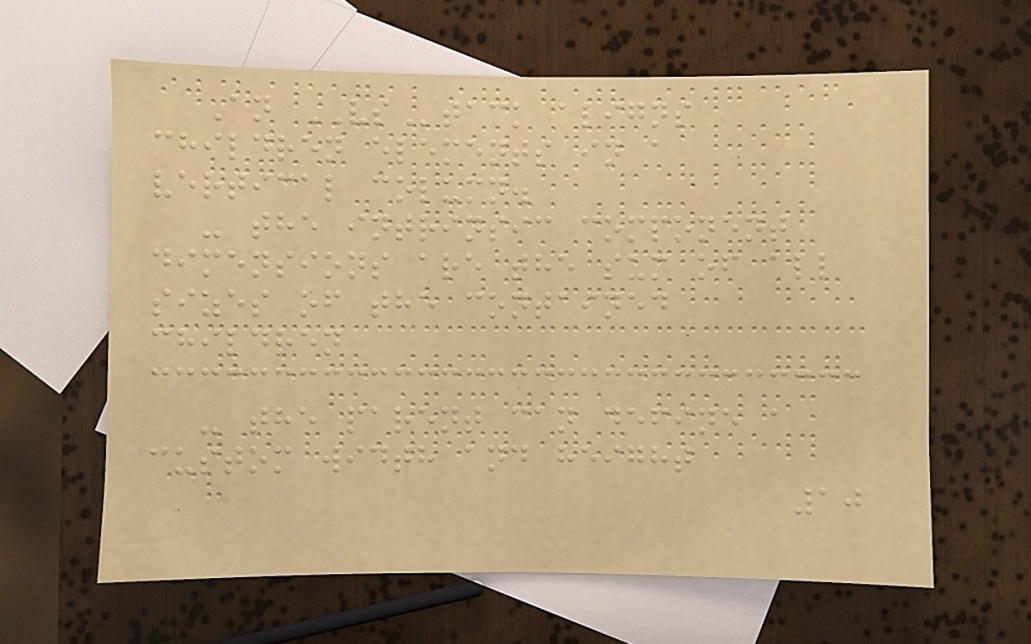An VStack aligns
children elements in a
vertical column.
- the intrinsic component
dimensions are the sum of all
sizes of the contained
children
- the parent can define a
custom width and height
10
